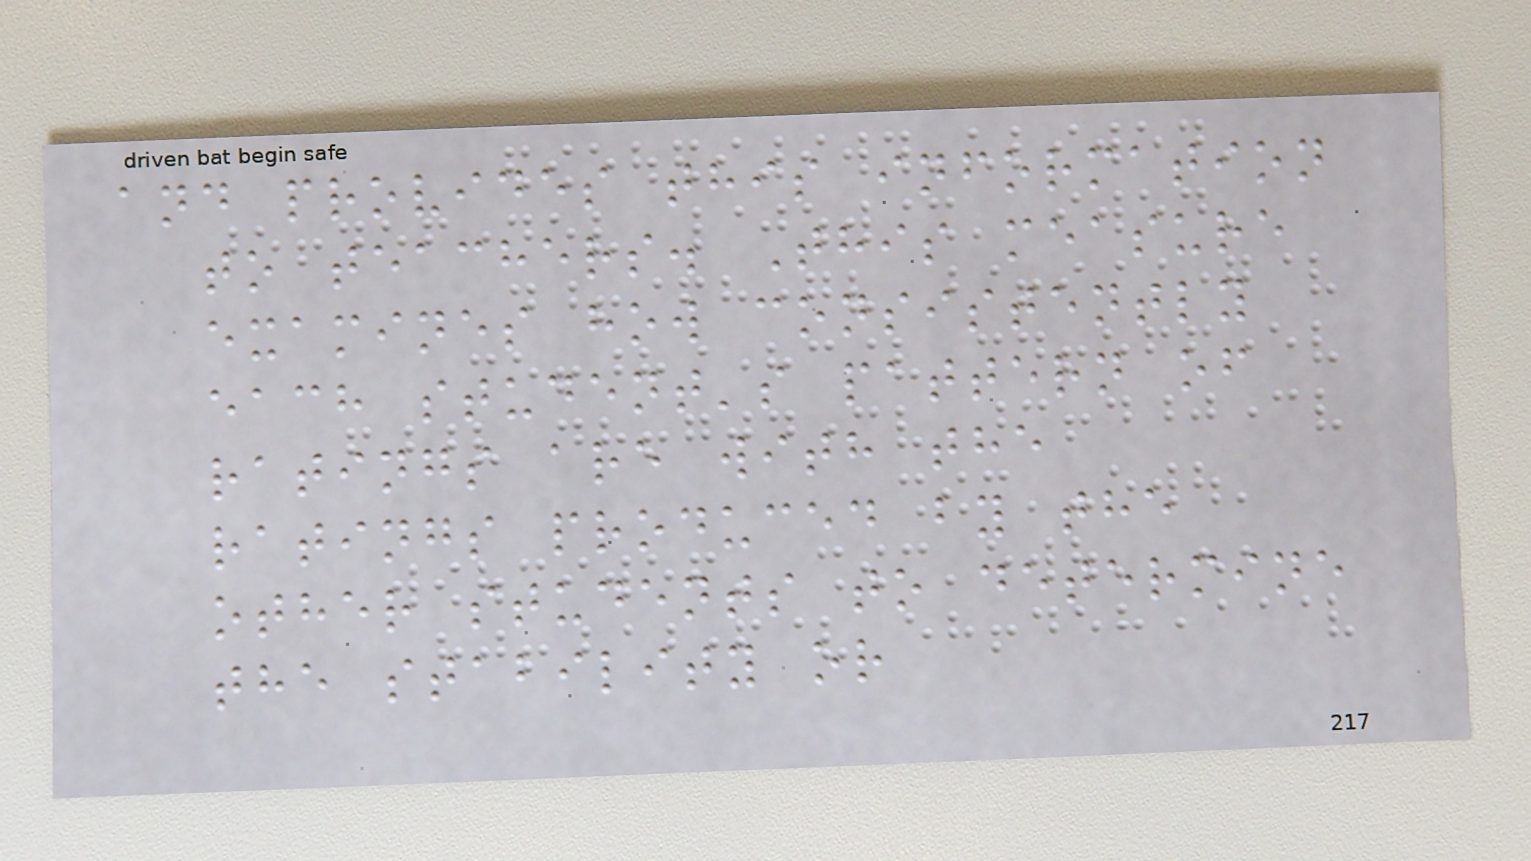and provides this information
to teachers. This measure
examines how consistently
each student's pattern of
ratings are with the
ratings produced by the
other students to determine
the stability or
